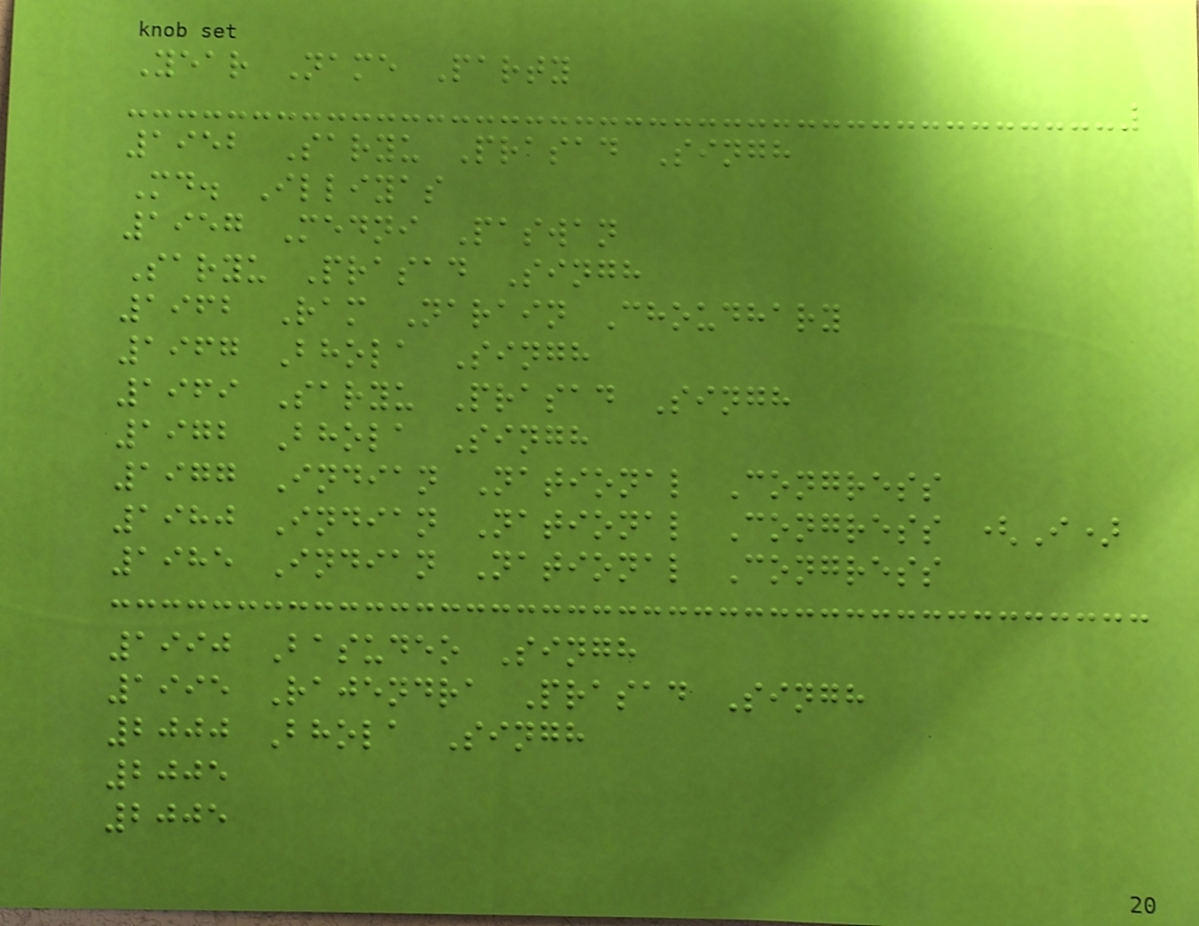Year Name Party
1952 Saryu Prasad Singh
Md. Illiyas
1957 Medni Paswan
Saryu Prasad Singh
1962 Ram Narain Choudhary
1967 Bhola Singh
1969 Saryu Prasad Singh
1972 Bhola Singh
1977 Indian National Congress
1980 Indian National Congress (I)
1985 Indian National Congress
1990 Basudeo Singh
1995 Rajendra Prasad Singh
2000 Bhola Singh
2005
2005
